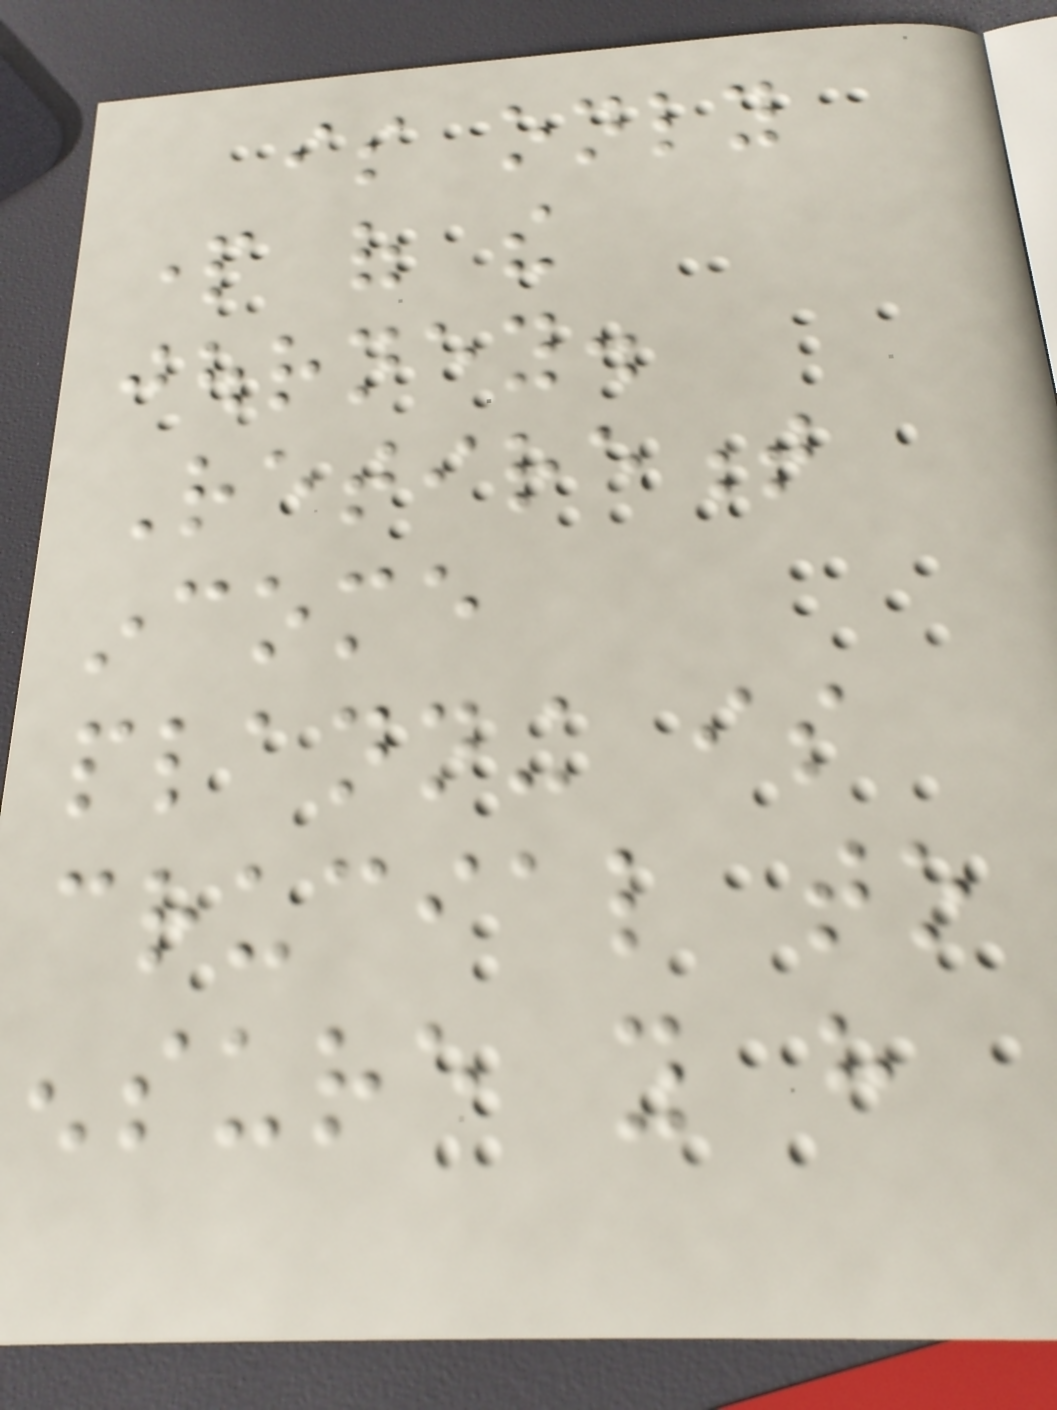is only
part of the
journey.
Retirement
income
planning is
crucial to
ensure you have
